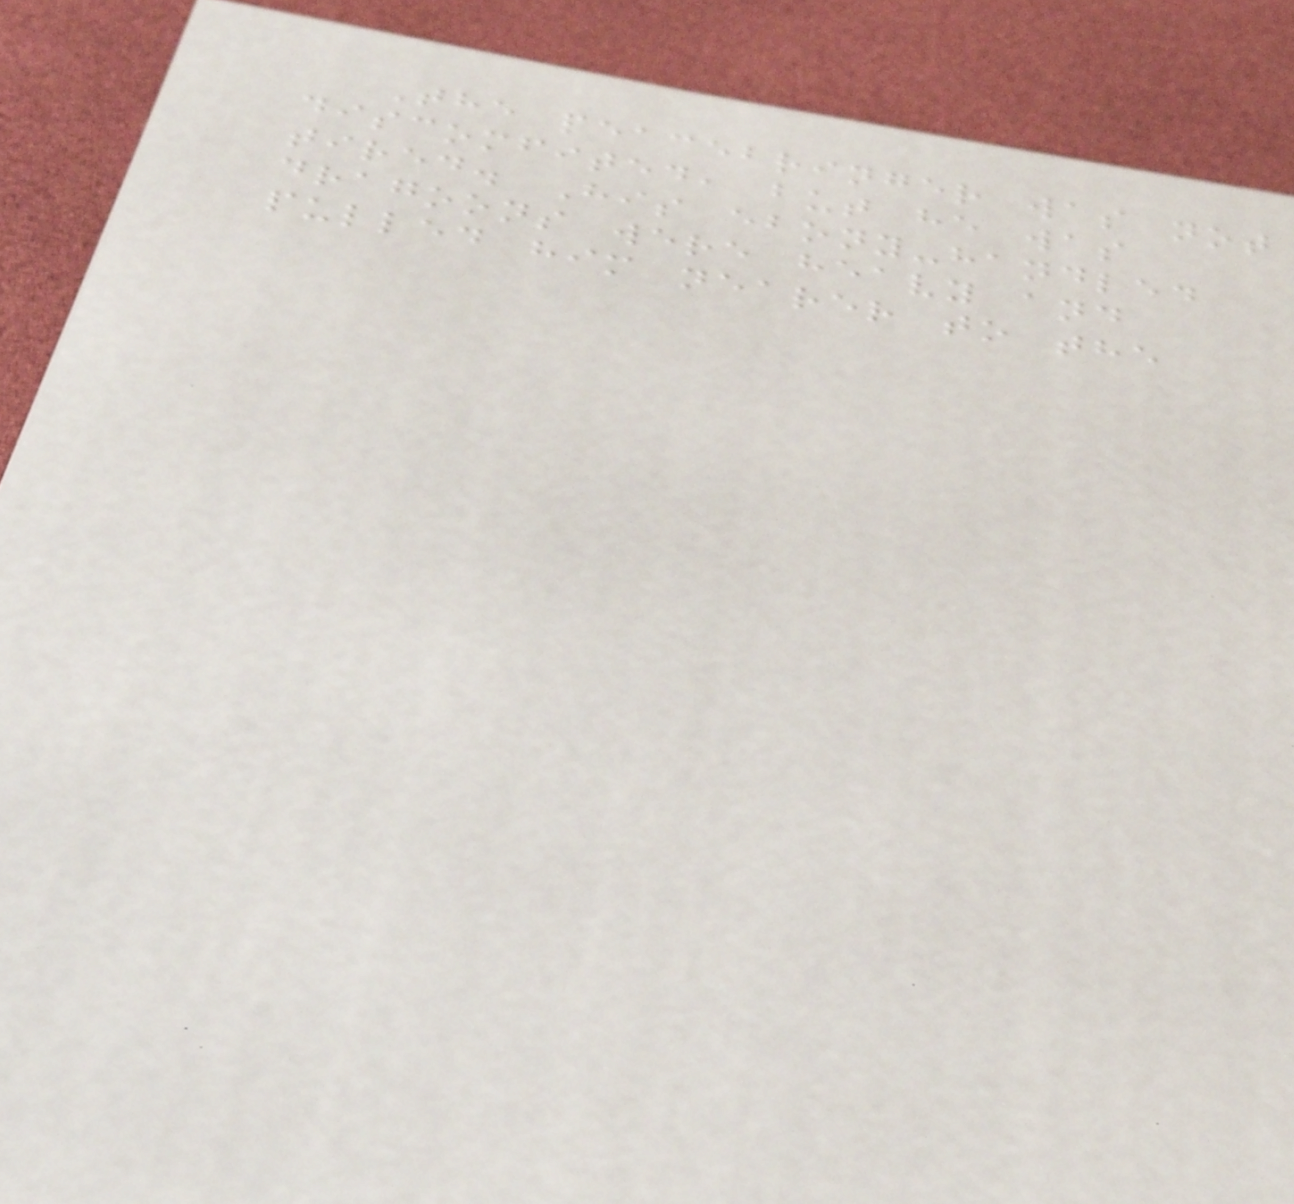The peacebringer was not
discomfited, but he was
tired. His ebony-handled
dragoons were heavy and
pulled him nearer to the
